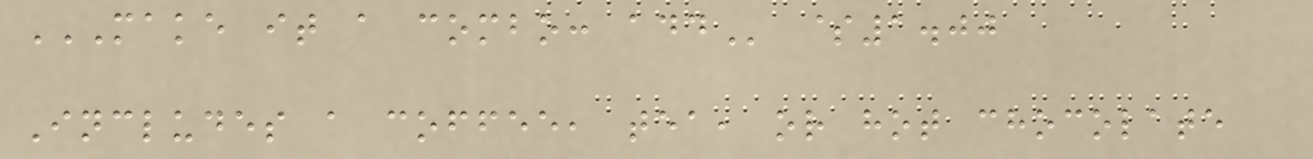MAKE IT A COMBO: ADD $1.00
Includes a coffee, tea, or hot chocolate
